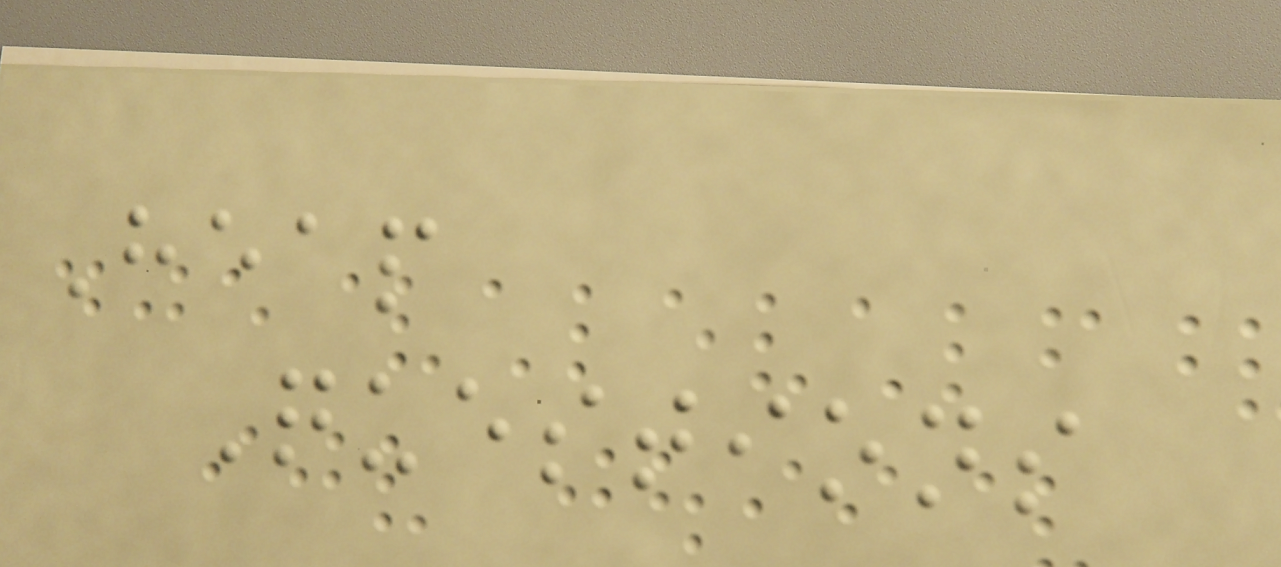Heap
Questions
